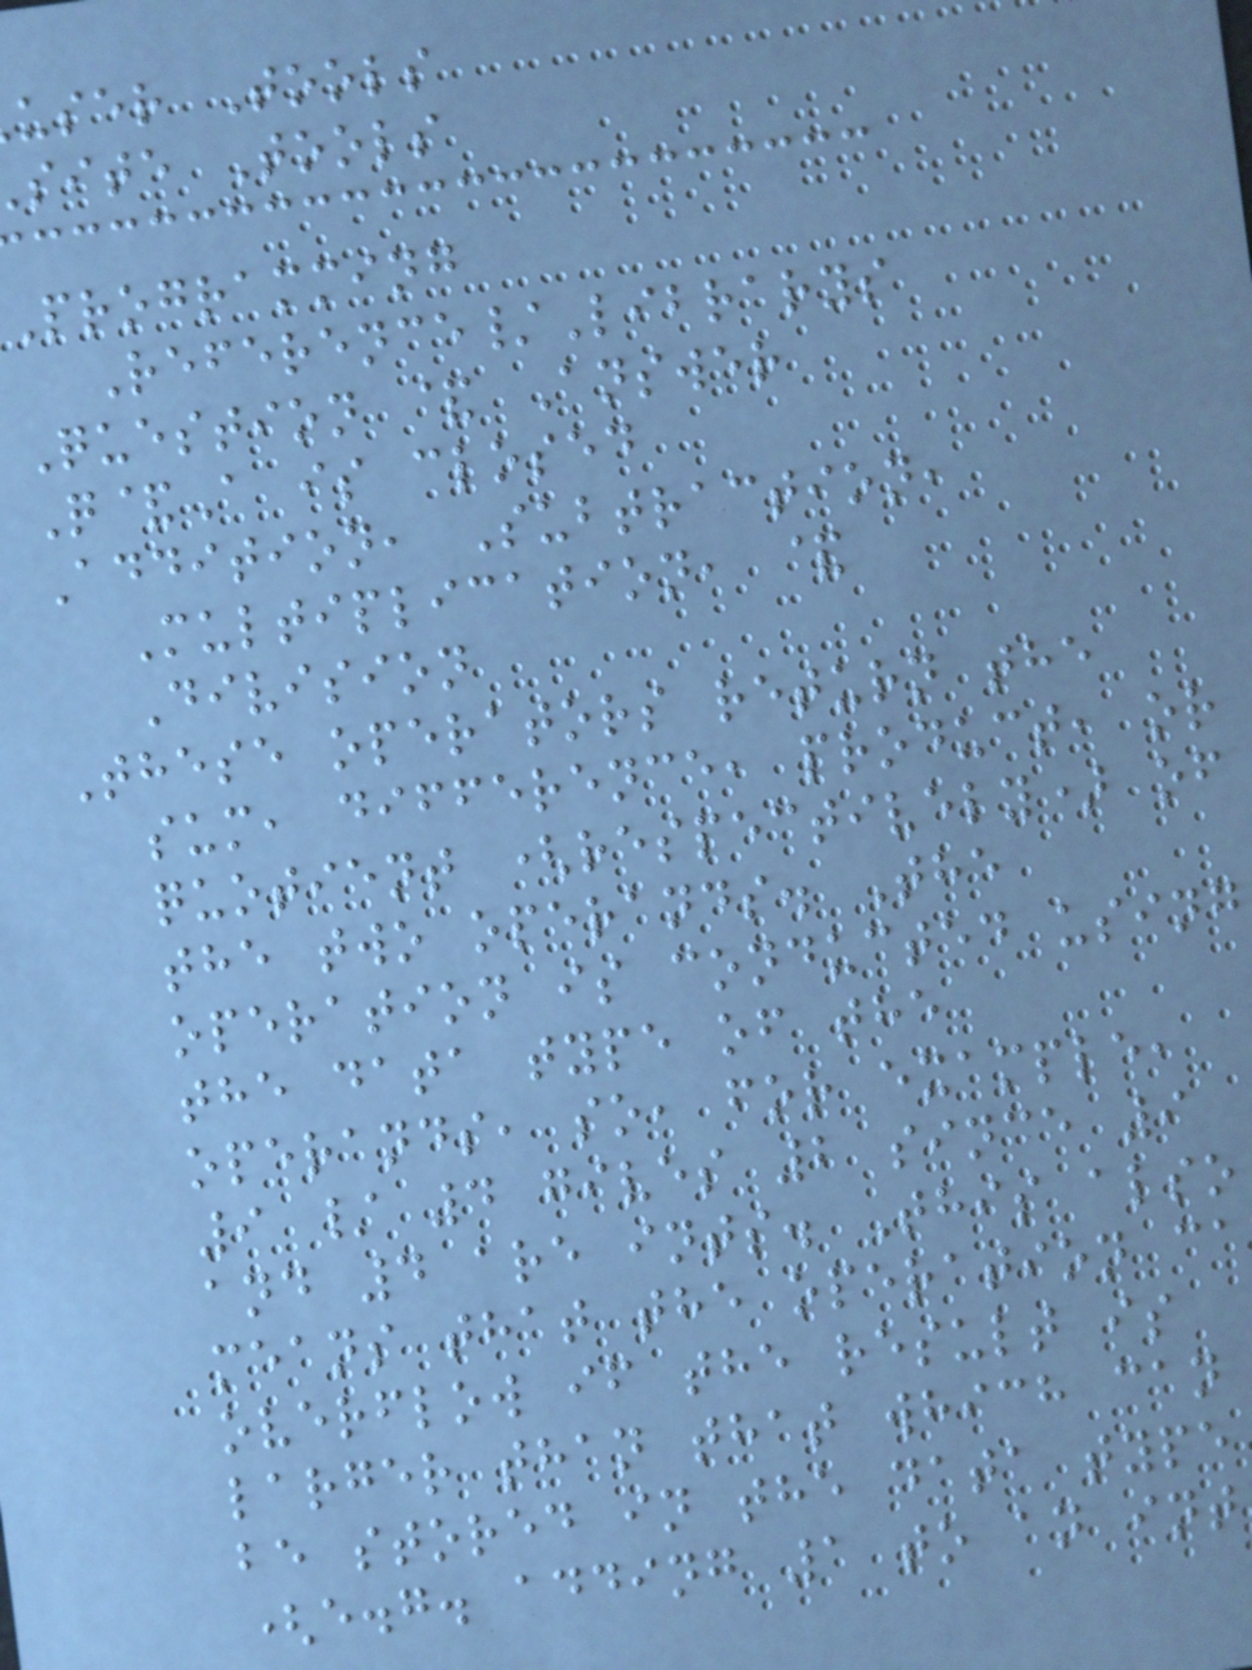user Tools
site Tools
Programming
Reference/Librarys
Question & Answer
Q&A is closed
Addition, Subtraction,
Multiplication, &
Division
These operators return the
sum, difference, product, or
quotient (respectively) of
the two operands. The
operation is conducted using
the data type of the
operands, so, for example,
9 / 4 gives 2 since 9
and 4 are ints. This also
means that the operation ca
overflow if the result is
larger than that which can
be stored in the data type
(e.g. adding 1 to an int
